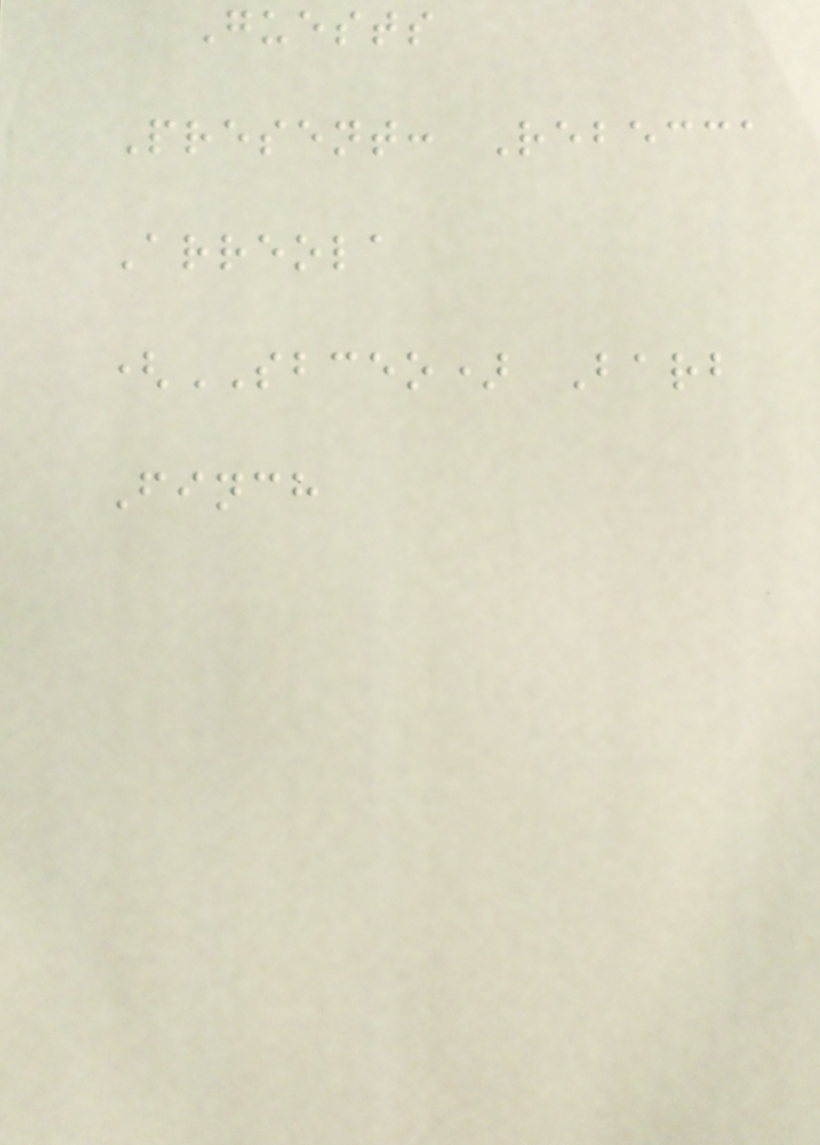Guests
Present: Rebecca
Arreola
(SBCEO) Barb
Finch
